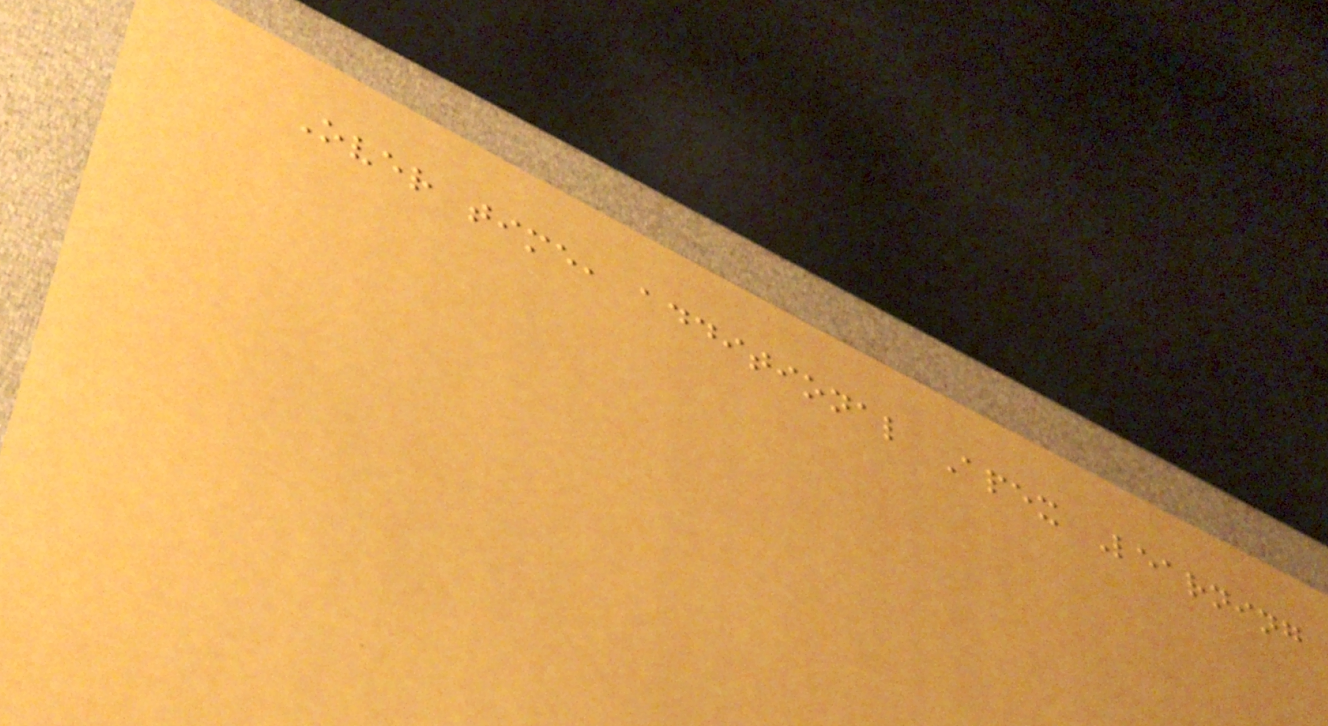Over time, additional Apex Learning
